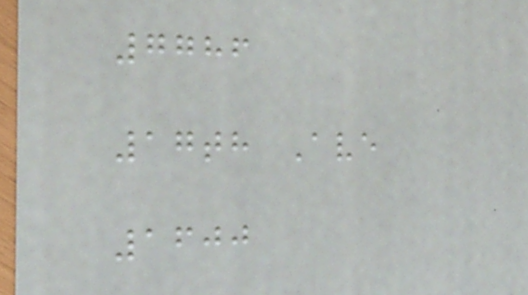7786
17th Ave
1600
